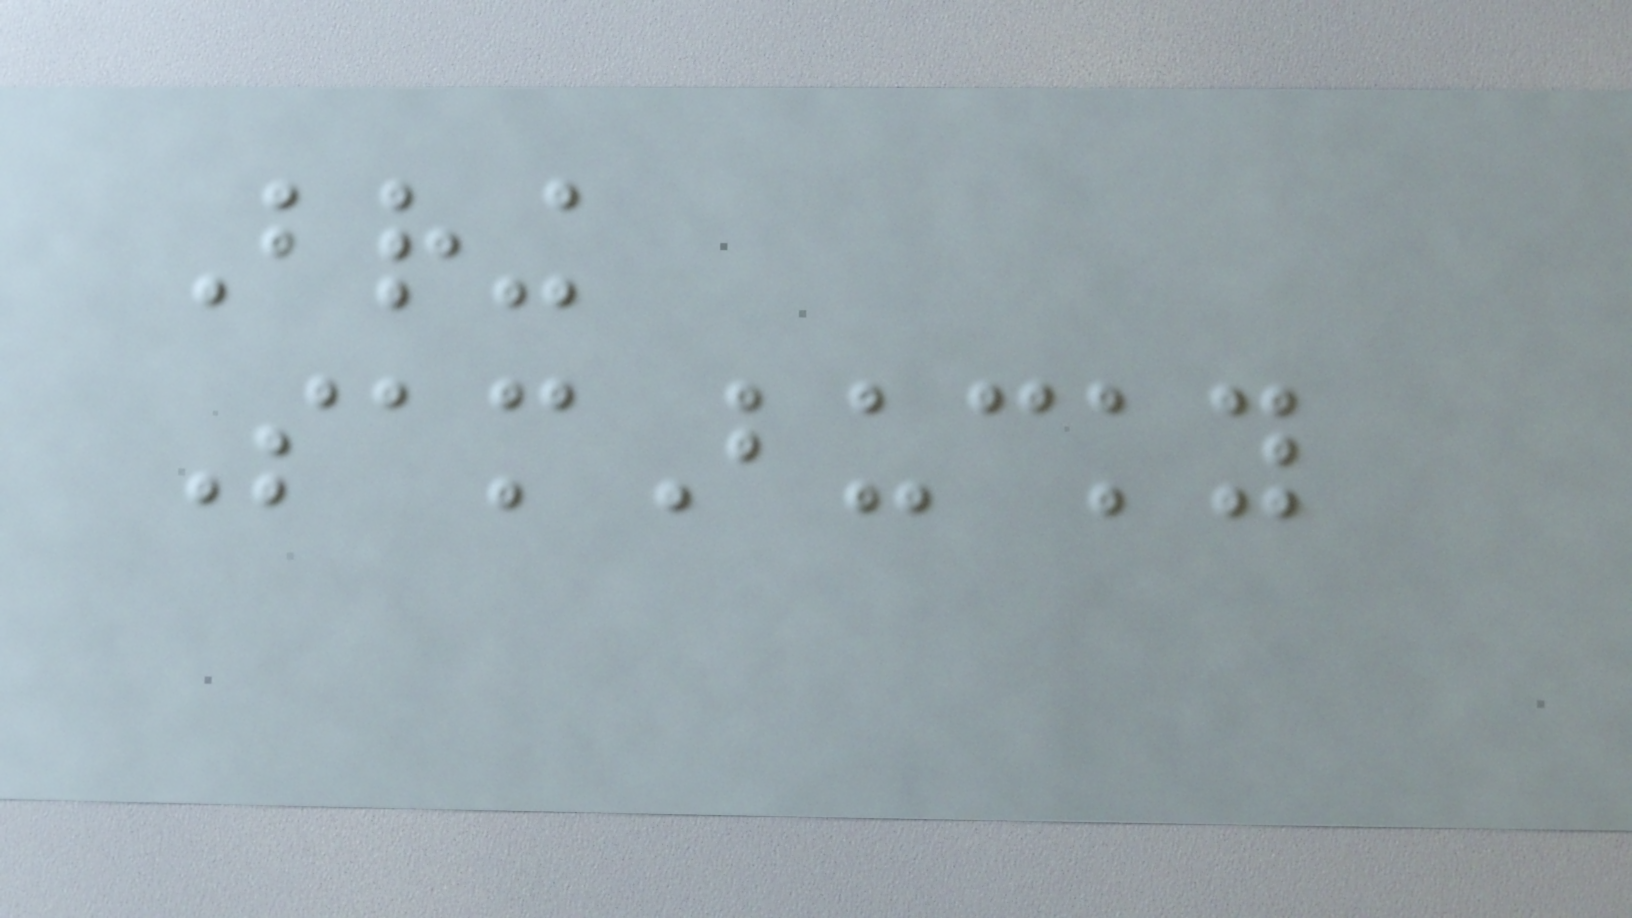Bring
SamBucky
